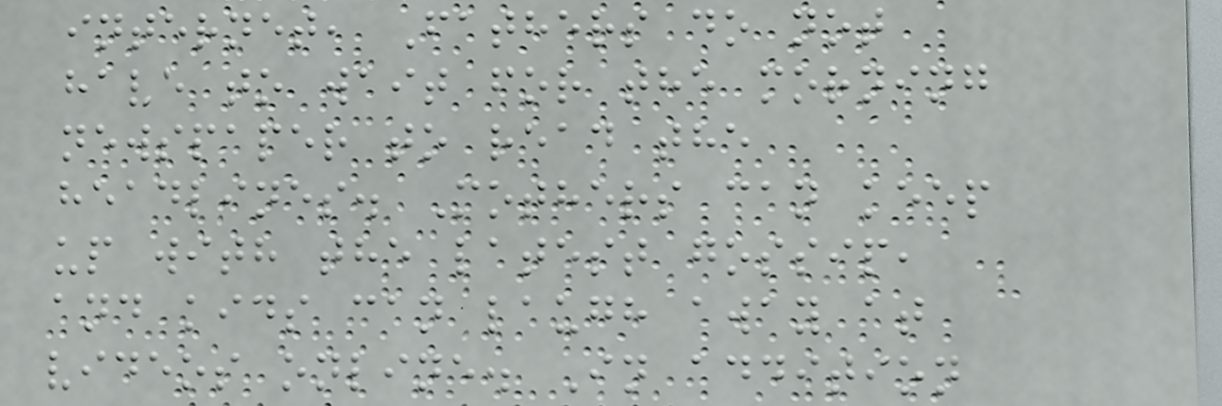internet, Fathers do not
have to wait for the morning
newspaper to read the
headlines. Mothers can keep
up with the latest gossip,
and kids can laugh away at
videos online. In addition
